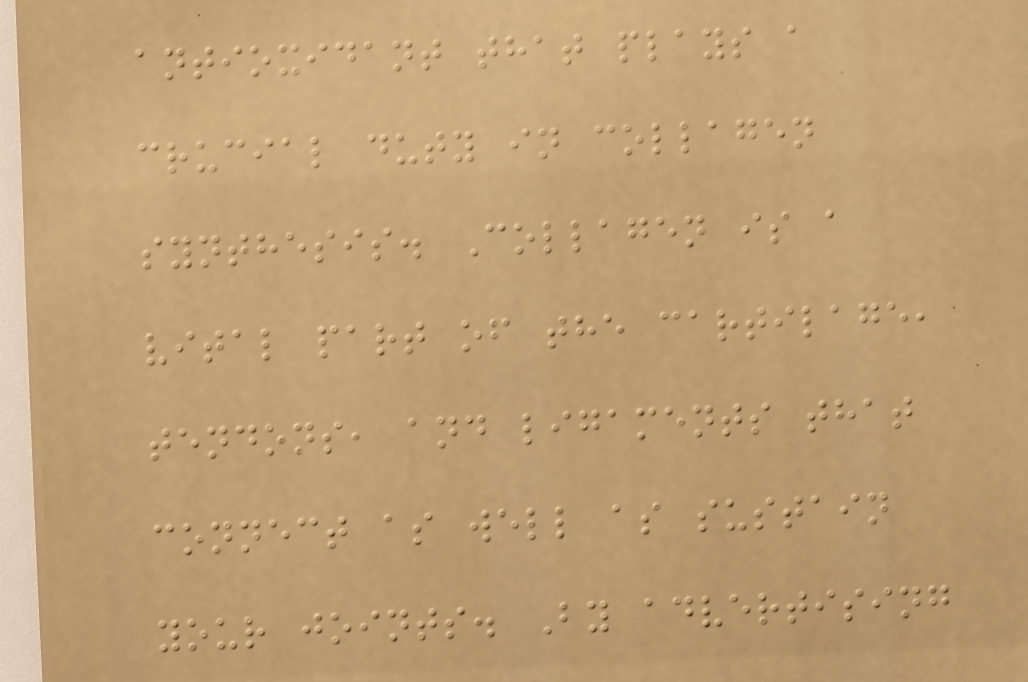antioxidant that plays a
crucial duty in collagen
synthesis. Collagen is a
vital part of the cartilage,
tendons, and ligaments that
connect as well as sustain
your joints. By advertising
